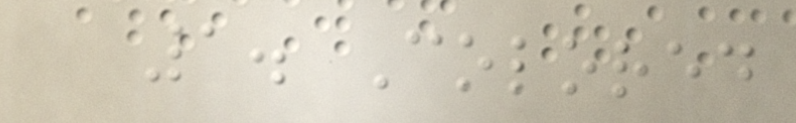1. Colored
